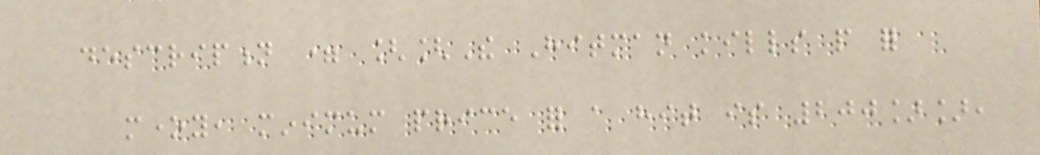description = [[The Hitman kills people for
money, minimum price for a hit is 200]],
